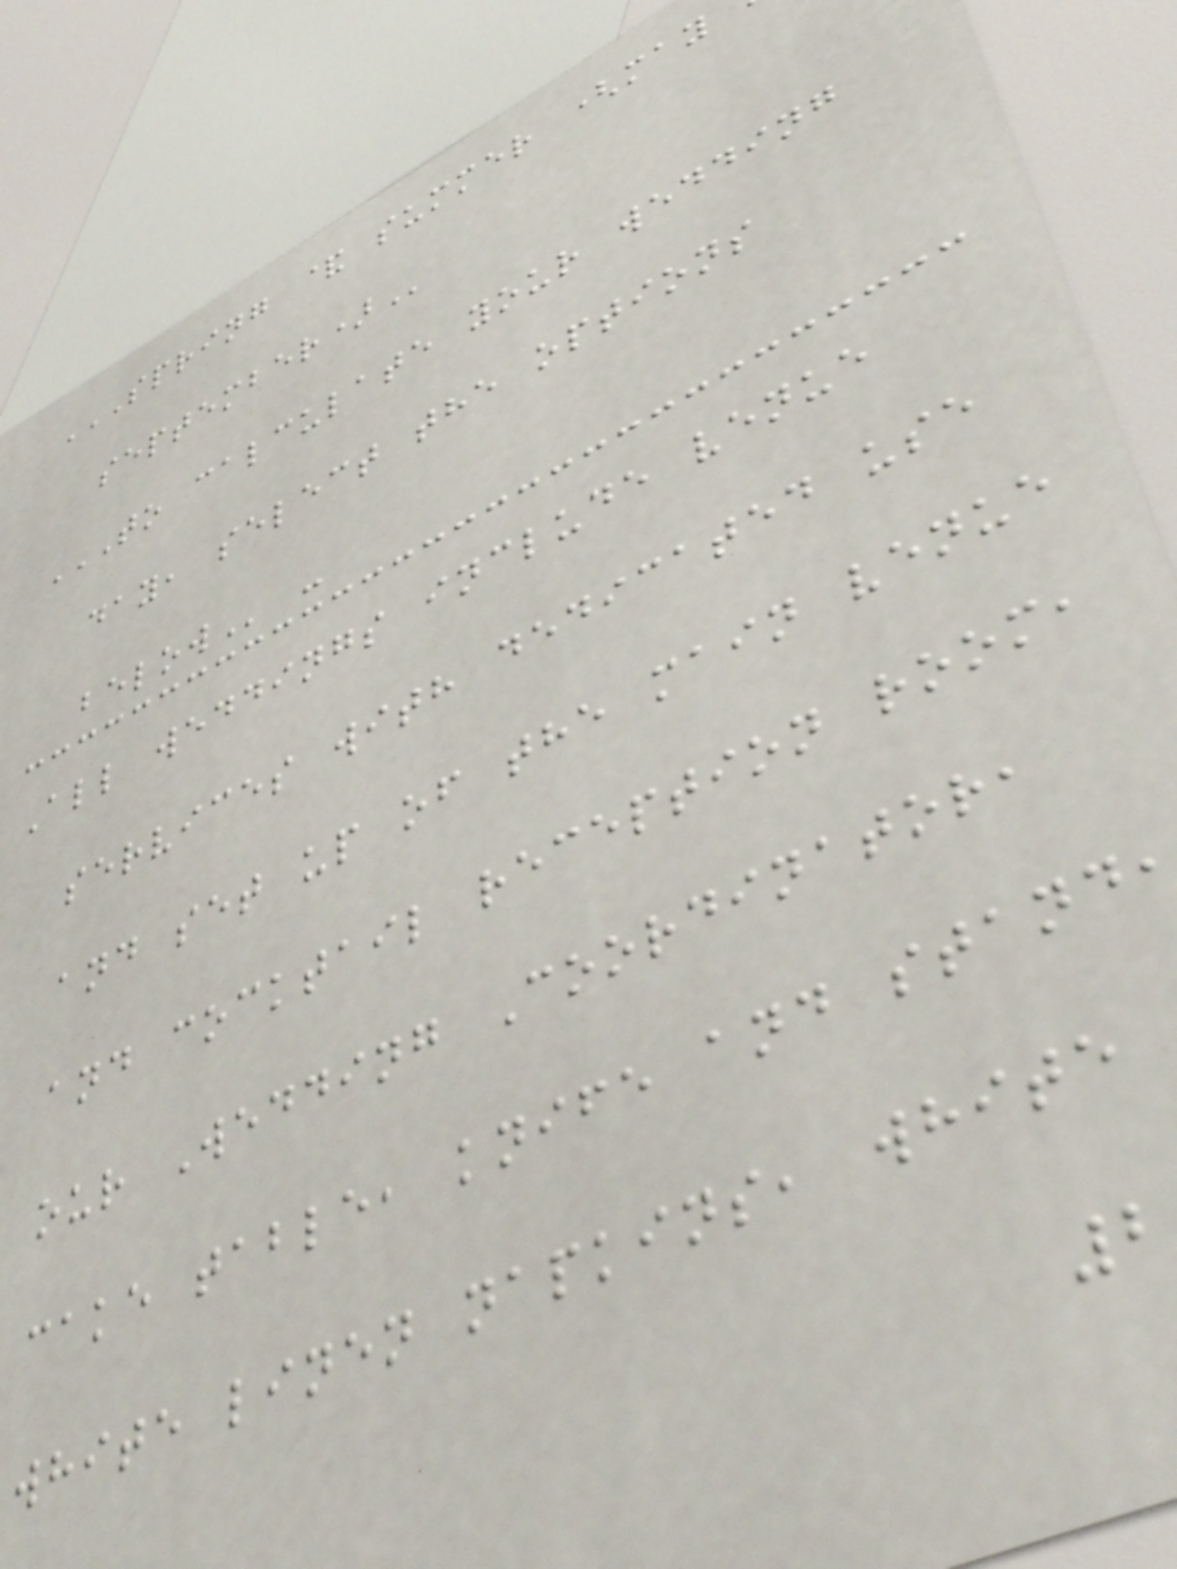TO CALCULATE YOUR WEDDING
day, select the options
All weddings include venue
services with dedicated use
and set up of the main venue
and cocktail reception room,
our Wedding Coordinator,
cake table, knife and stand
white linen napkins, white
